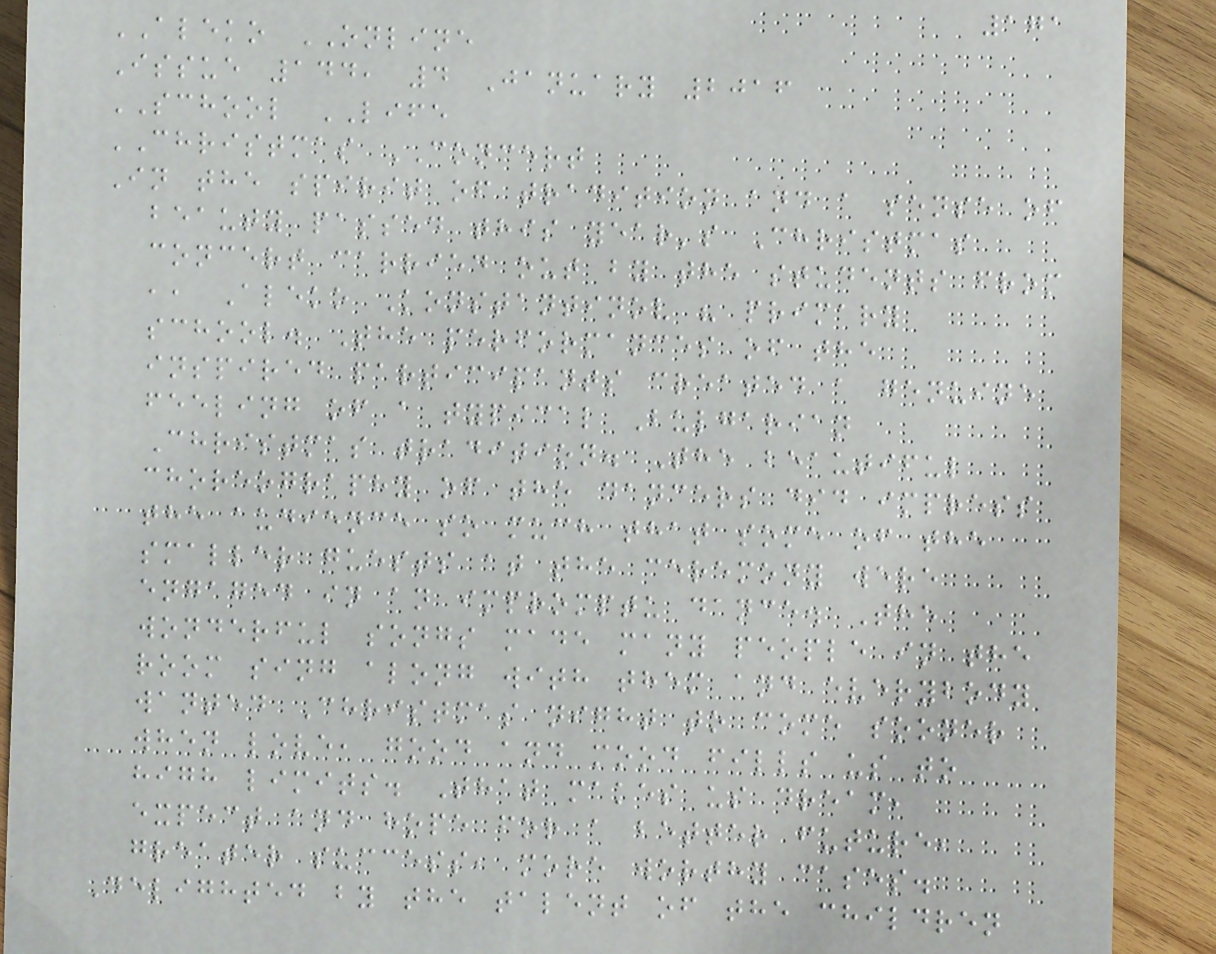171
ALEKO ONLINE
Issue 144, 4 January 2016
SCHOOL LIFE
CHRISTMAS CONCERT
In the spirit of tradition and a sense of
beauty passed this year's Christmas
concert carried out by the students from
,, Aleko Konstantinov " primary
school. The performances of the
inspired participants created a genuine
feeling of a typical Bulgarian
Christmas tradition. The beautiful
choreography of the dancers did impress
the audience so much that some of the
smaller guests at the ceremony were
engaged in an impromptu dance. The
wonderful songs made many people in the
room sing along with them and everybody
wanted Christmas night to come sooner
when love, good and mood fills us to
high limits. That makes us dream,
expect and hope for a better future,
greater success, more worthy cases.
Delighted by the talent of the children
